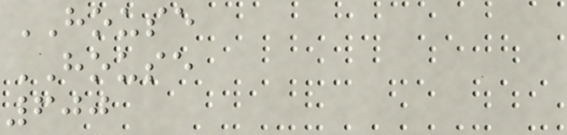HOUSE
HOUSE
600
